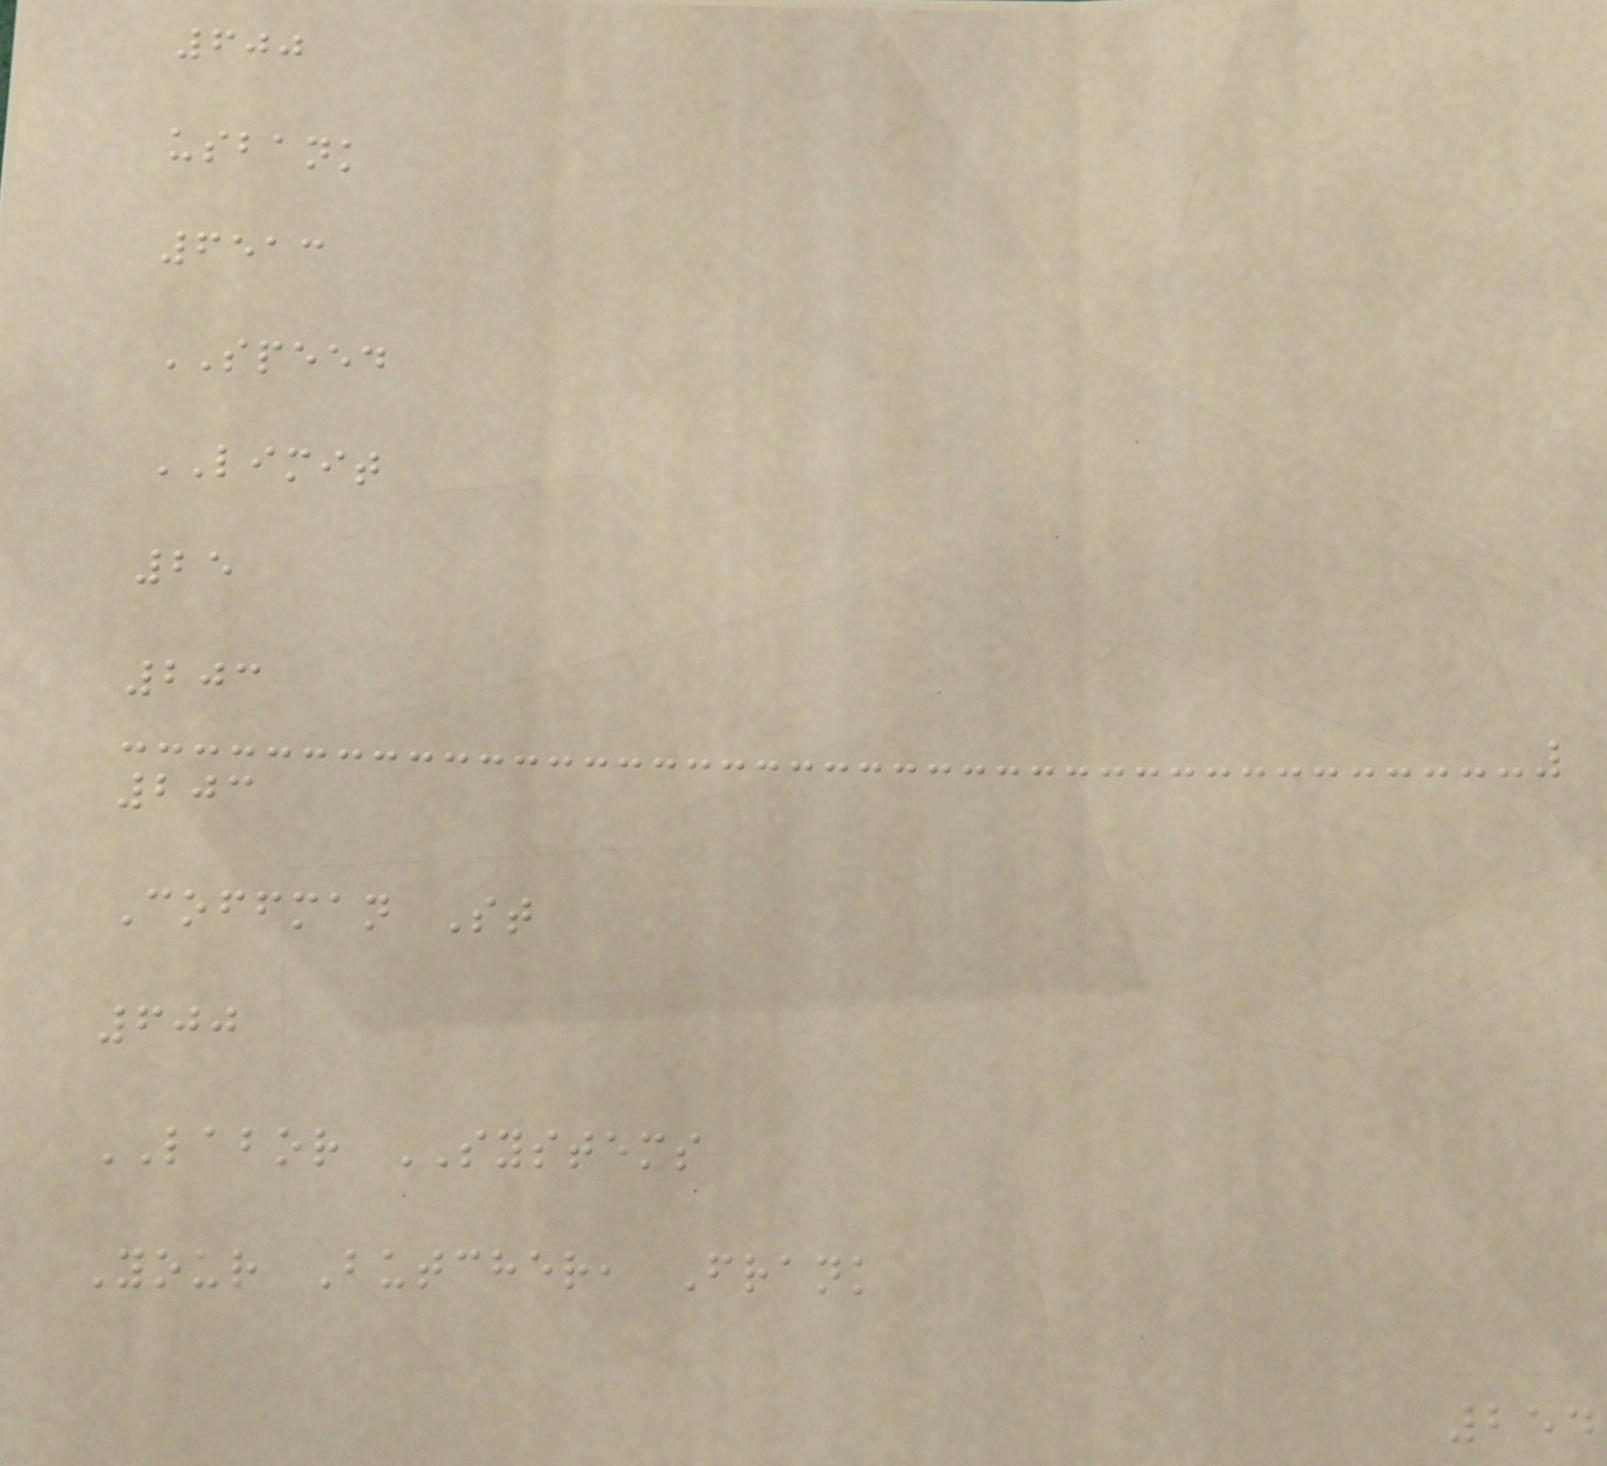600
usbank
6513
SPEED
LIMIT
25
203
203
Coffman St
600
LABOR SYSTEMS
Your Butcher, Frank
254
